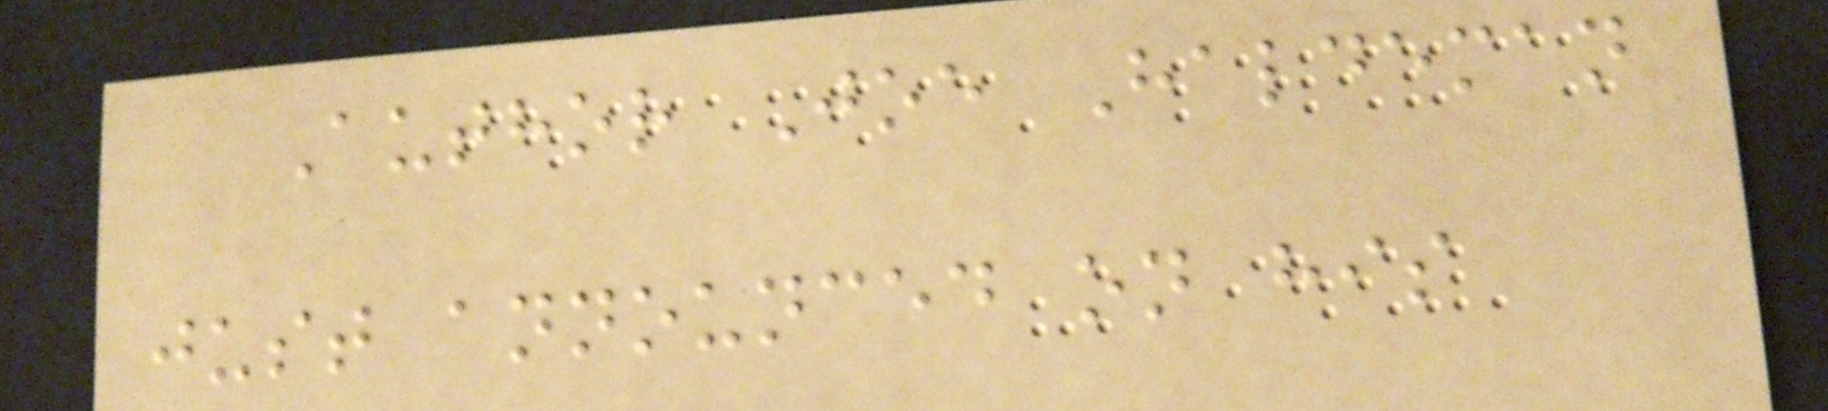Author Joe Haldeman
just announced on his
